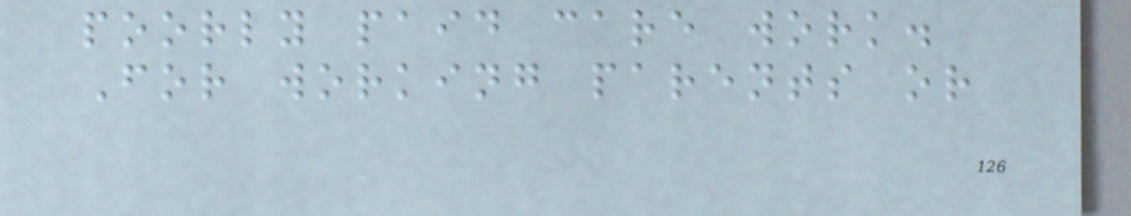poorly paid care work.
For working parents or
